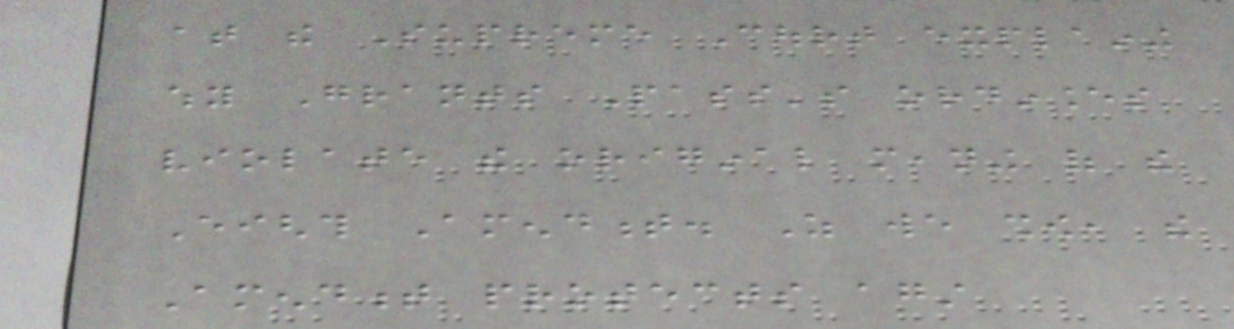at the Supreme Court explaining
why Grants Pass's ordinances
violate the original meaning of the
Eighth Amendment. As we show, the
Amendment protects against
